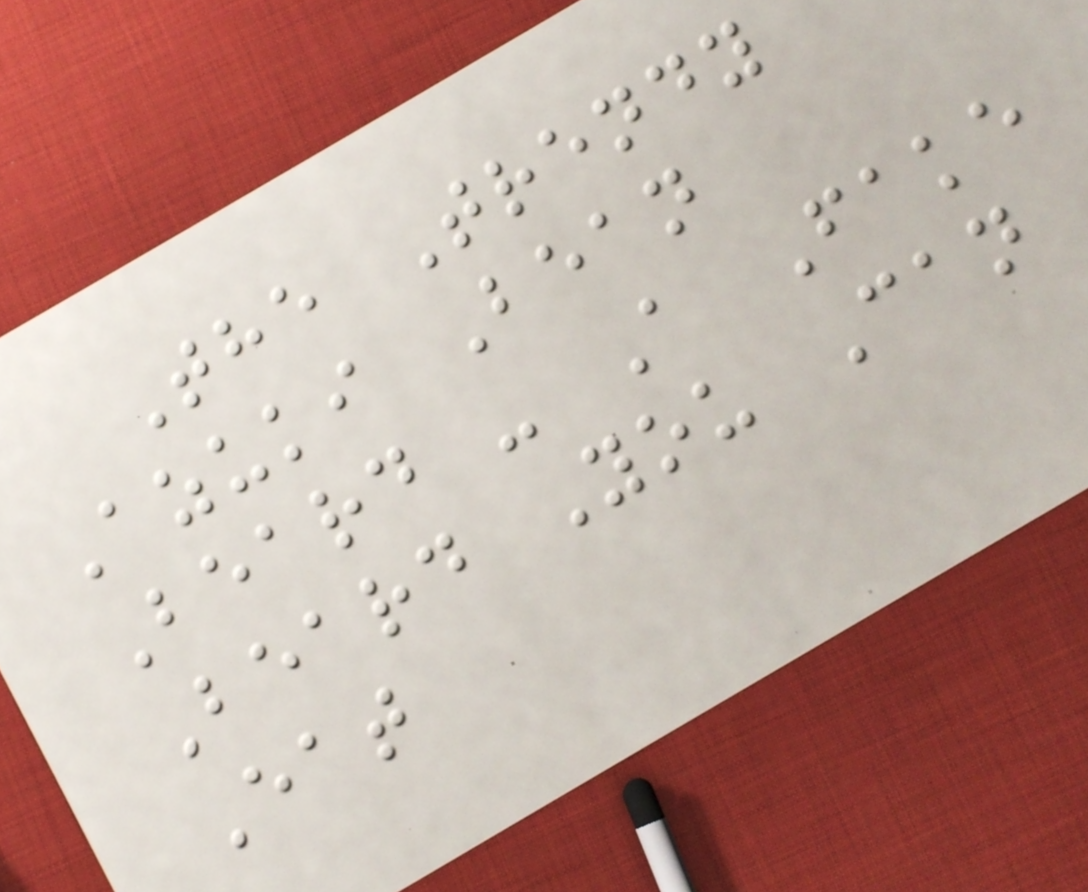The Trendy
Azuki Bean
Beard - A Fake
Beard You Can
Eat
